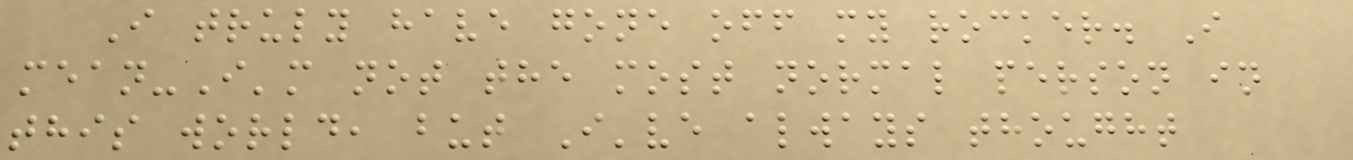I truly have gone off my rocker. I
mean-I'm not the most normal person in
this world, but I've always thought
